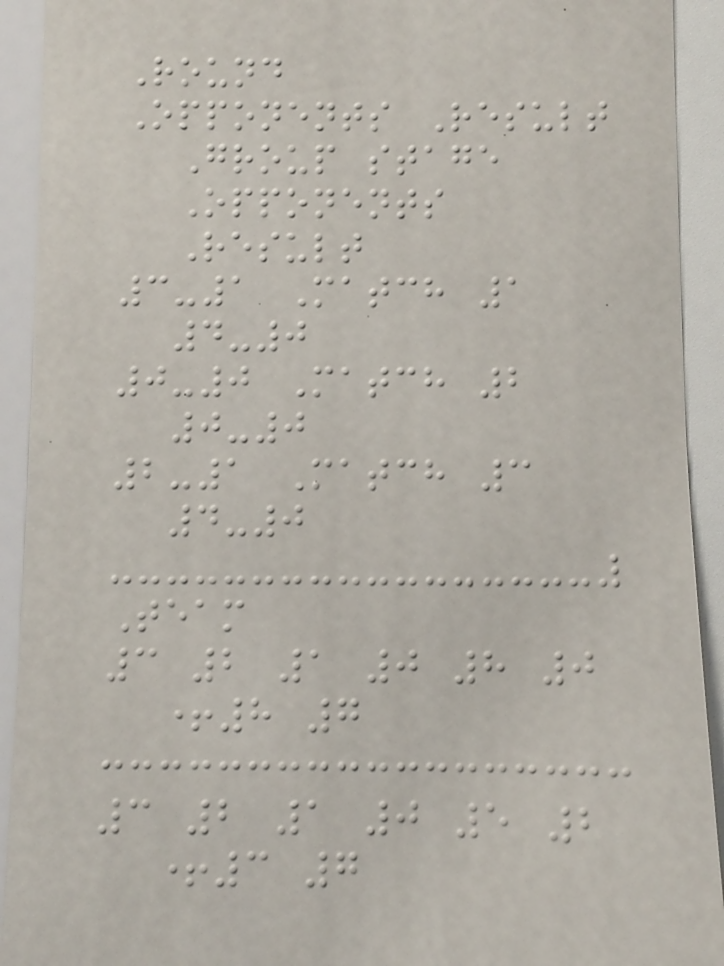Round
Opponents Result
Group stage
Opponents
Result
3-1 Match 1
4-0
0-0 Match 2
0-0
2-1 Match 3
4-0
Team
3 2 1 0 8 0
+8 7
3 2 1 0 5 2
+3 7
